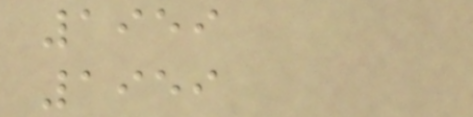1959
1959
